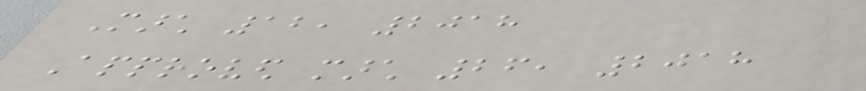March 12, 2018
Approved march 26, 2018
